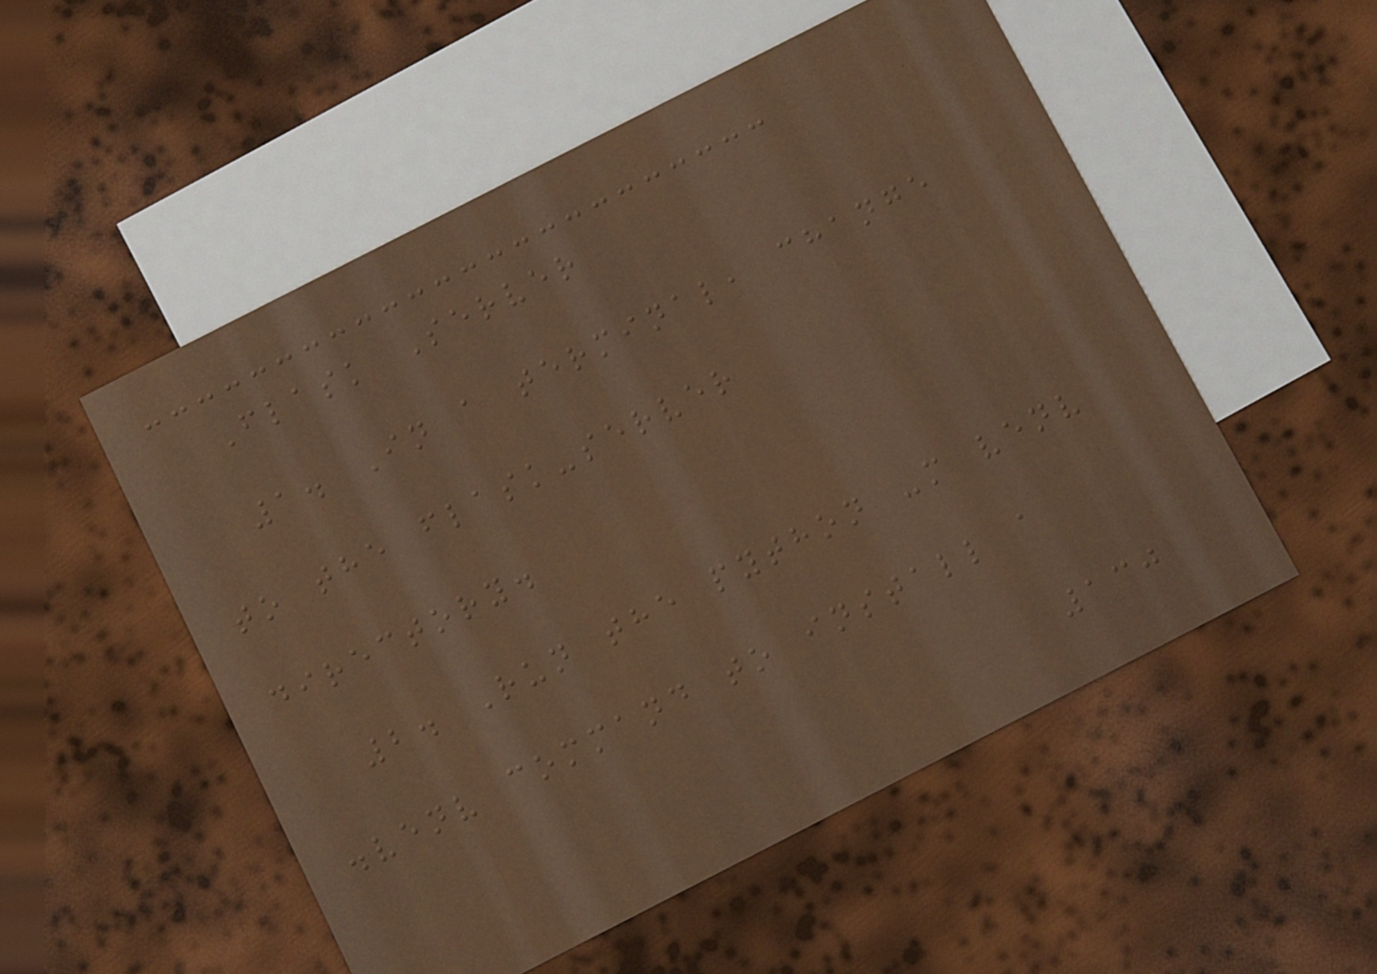Flask Server
1. In a terminal, change
to the flask-server
directory.
2. Run the python -m venv
.venv command to install a
130
